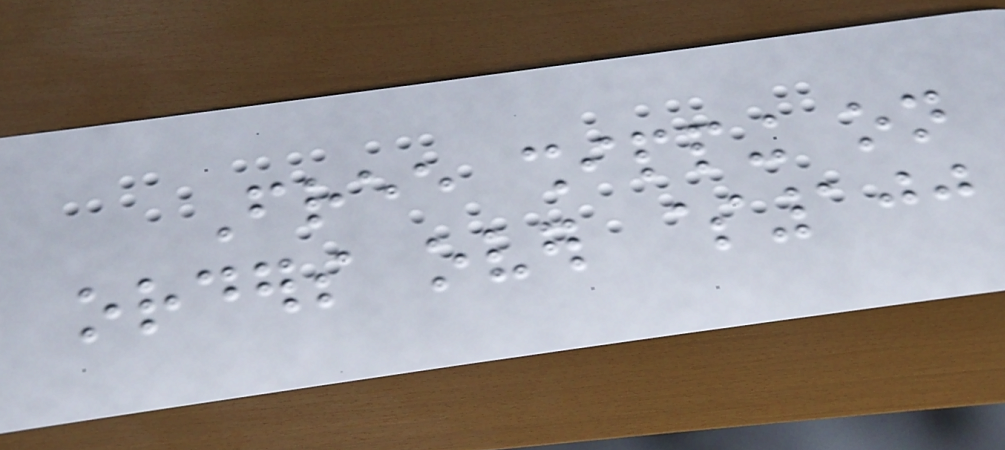Free shipping on
orders over $100
